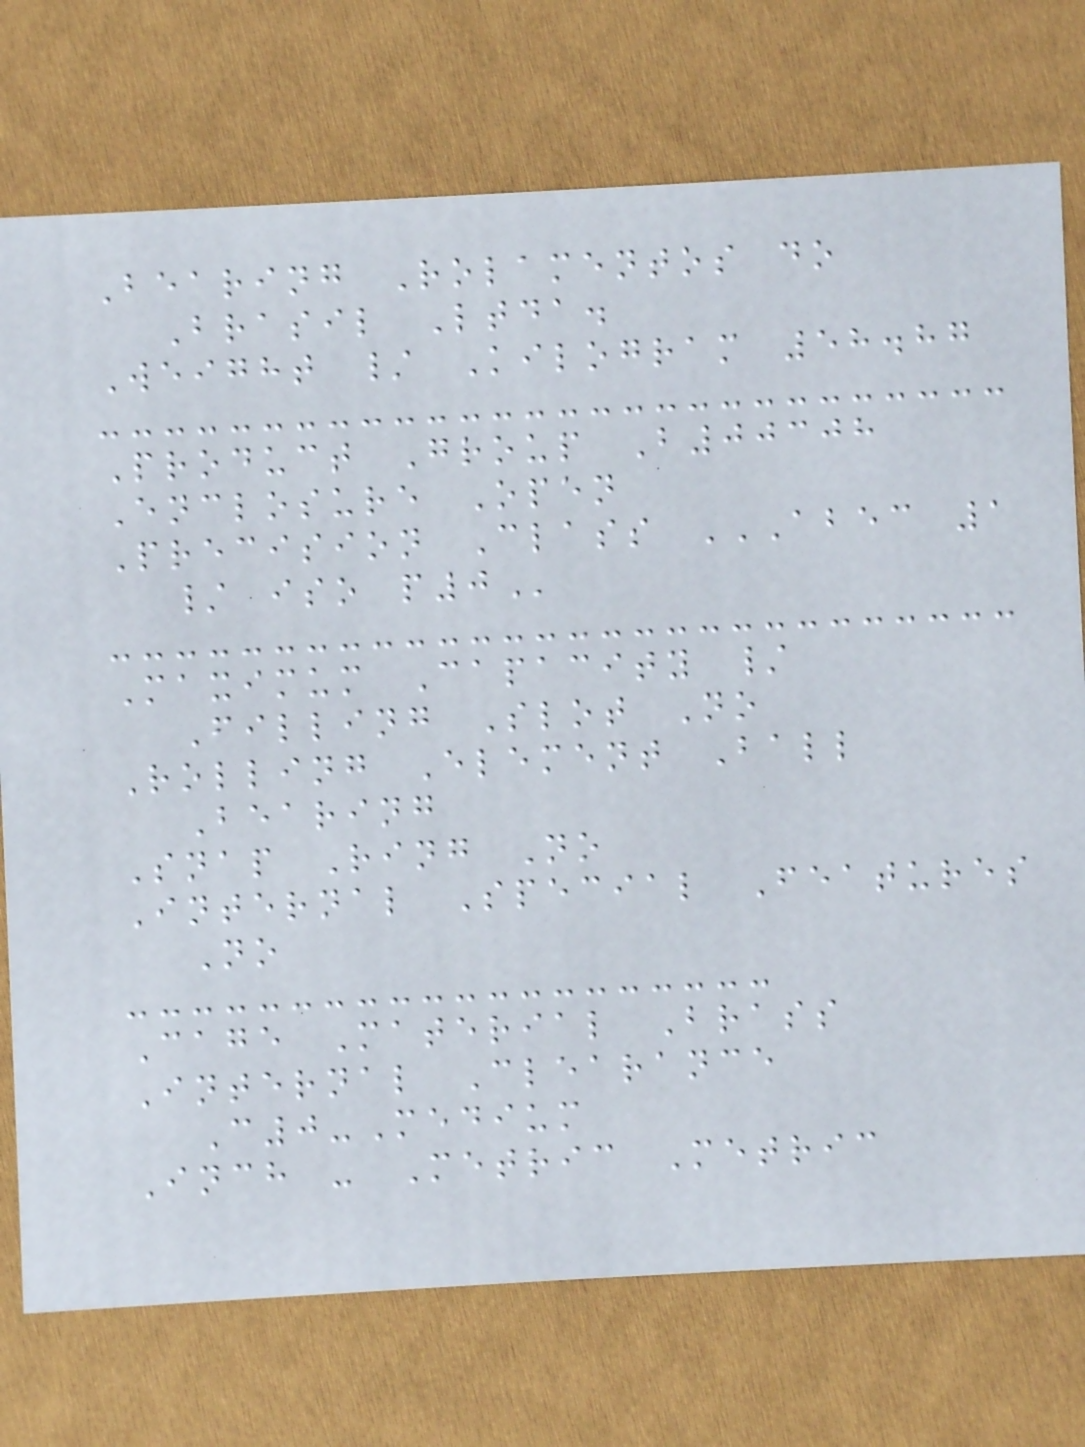Bearing Rolamentos do
Brasil Ltda.
Weight / Kilogram 58.87
Product Group B00308
Enclosure Open
Precision Class ABEC 1
/ ISO P0
Maximum Capacity /
Filling Slot No
Rolling Element Ball
Bearing
Snap Ring No
Internal Special Features
No
Cage Material Brass
Internal Clearance
C0-Medium
Inch - Metric Metric
